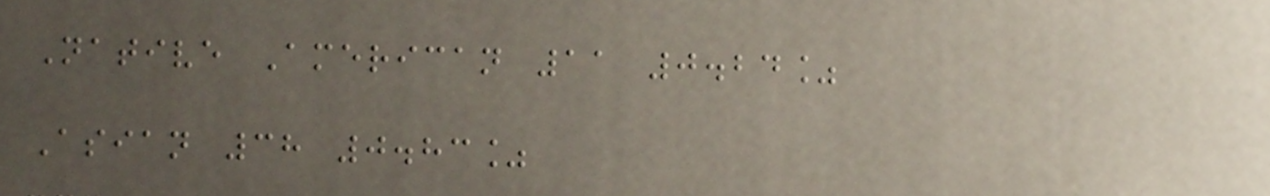Native American 11 0.24%
Asian 38 0.83%
